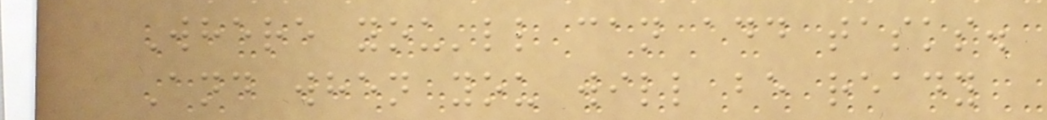Where you'll can add tasks.
And when you will be ready
